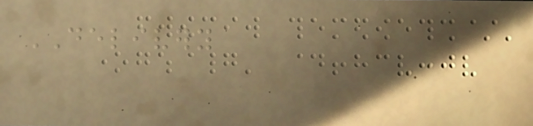DELIVERY
